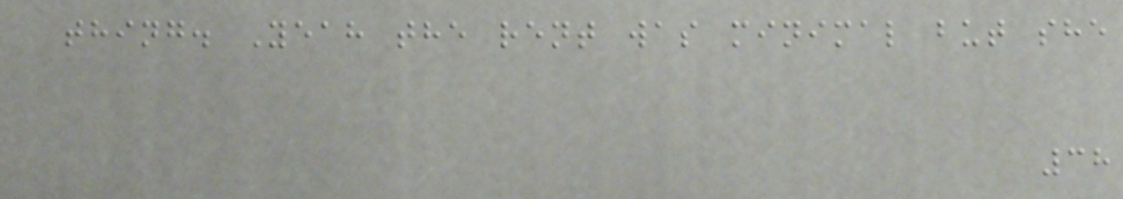thing. Yeah the rent was minimal but she
38
